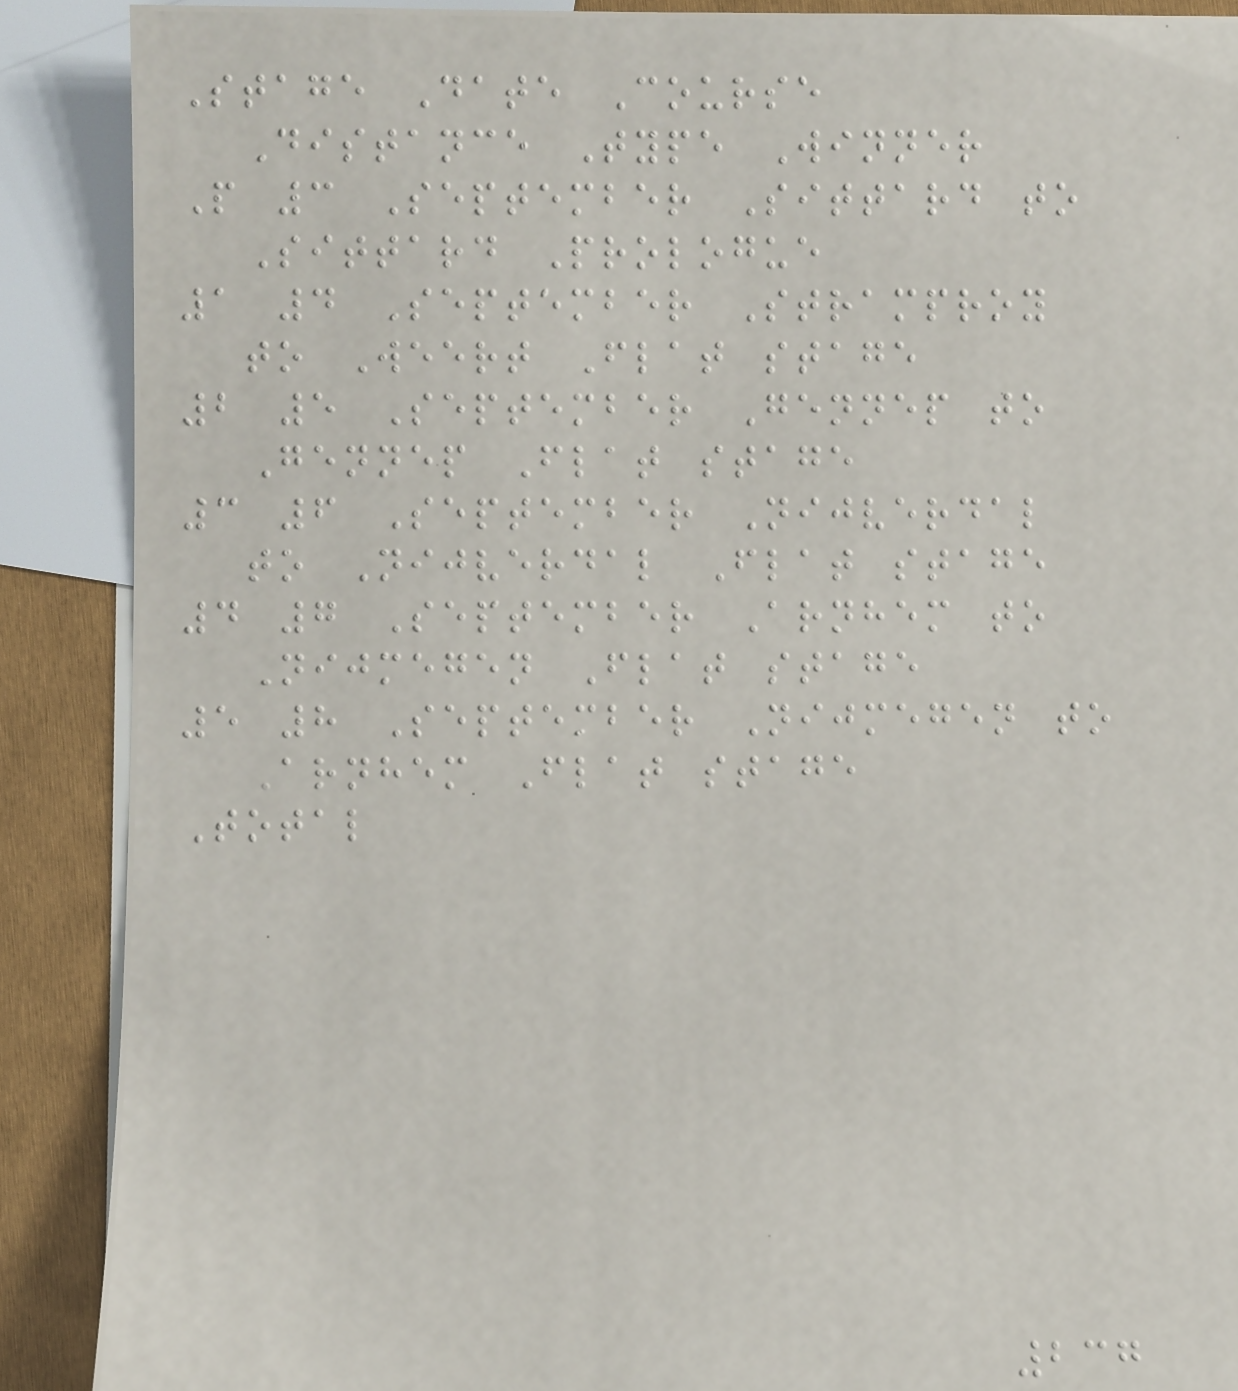Stage Date Course
Distance Type Winner
P 3 September Sittard to
Sittard Prologue
1 4 September Stramproy
to Weert Flat stage
2 5 September Gennep to
Gennep Flat stage
3 6 September Nijverdal
to Nijverdal Flat stage
4 7 September Arnhem to
Nijmegen Flat stage
5 8 September Nijmegen to
Arnhem Flat stage
Total
237
